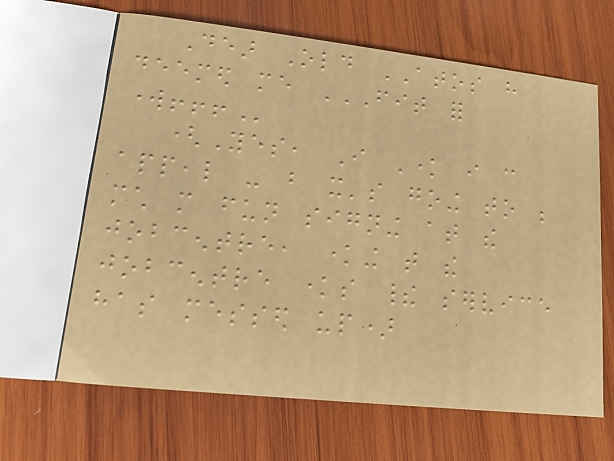Dear Old ATOS have
deemed me FIT FOR
WORK!!!
(Yes, I Know i can
appeal - but it's going to be
much more fun signing at the
jobcentre, knowing that the
jobcentre knows their service
has messed up)
